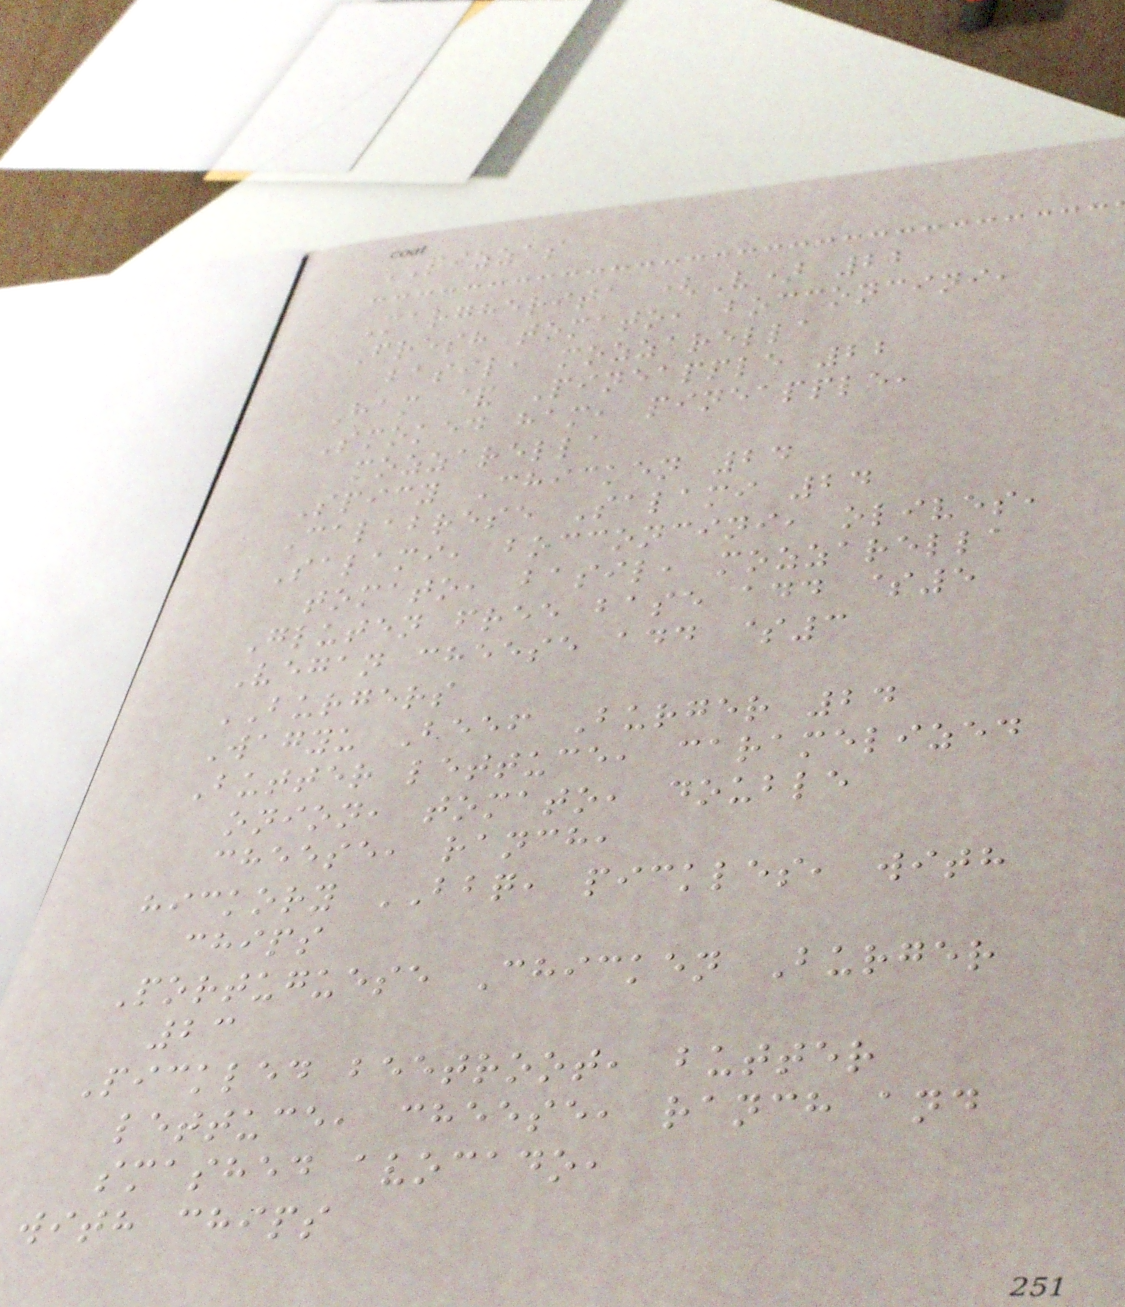PIZZAS
Margherita (V) 22
Fresh tomato, bocconcini,
basil, mozzarella
Ham & Pineapple 22
Smoked ham, pineapple,
mozzarella
Spicy Chicken 24
Calabrese Salami 24
Salami, bocconcini, olives,
tomato, basil, mozzarella
Gluten free base add $5
Vegan cheese add $3
BURGERS
Wagyu Beef Burger 24
Butter lettuce, caramelized
onion, tomato, double
cheese, ranch,
hickory BBQ, pickles, with
chips
Portuguese Chicken Burger
23
Pickled beetroot, butter
lettuce, cheese, ranch and
smashed avocado,
with chips
